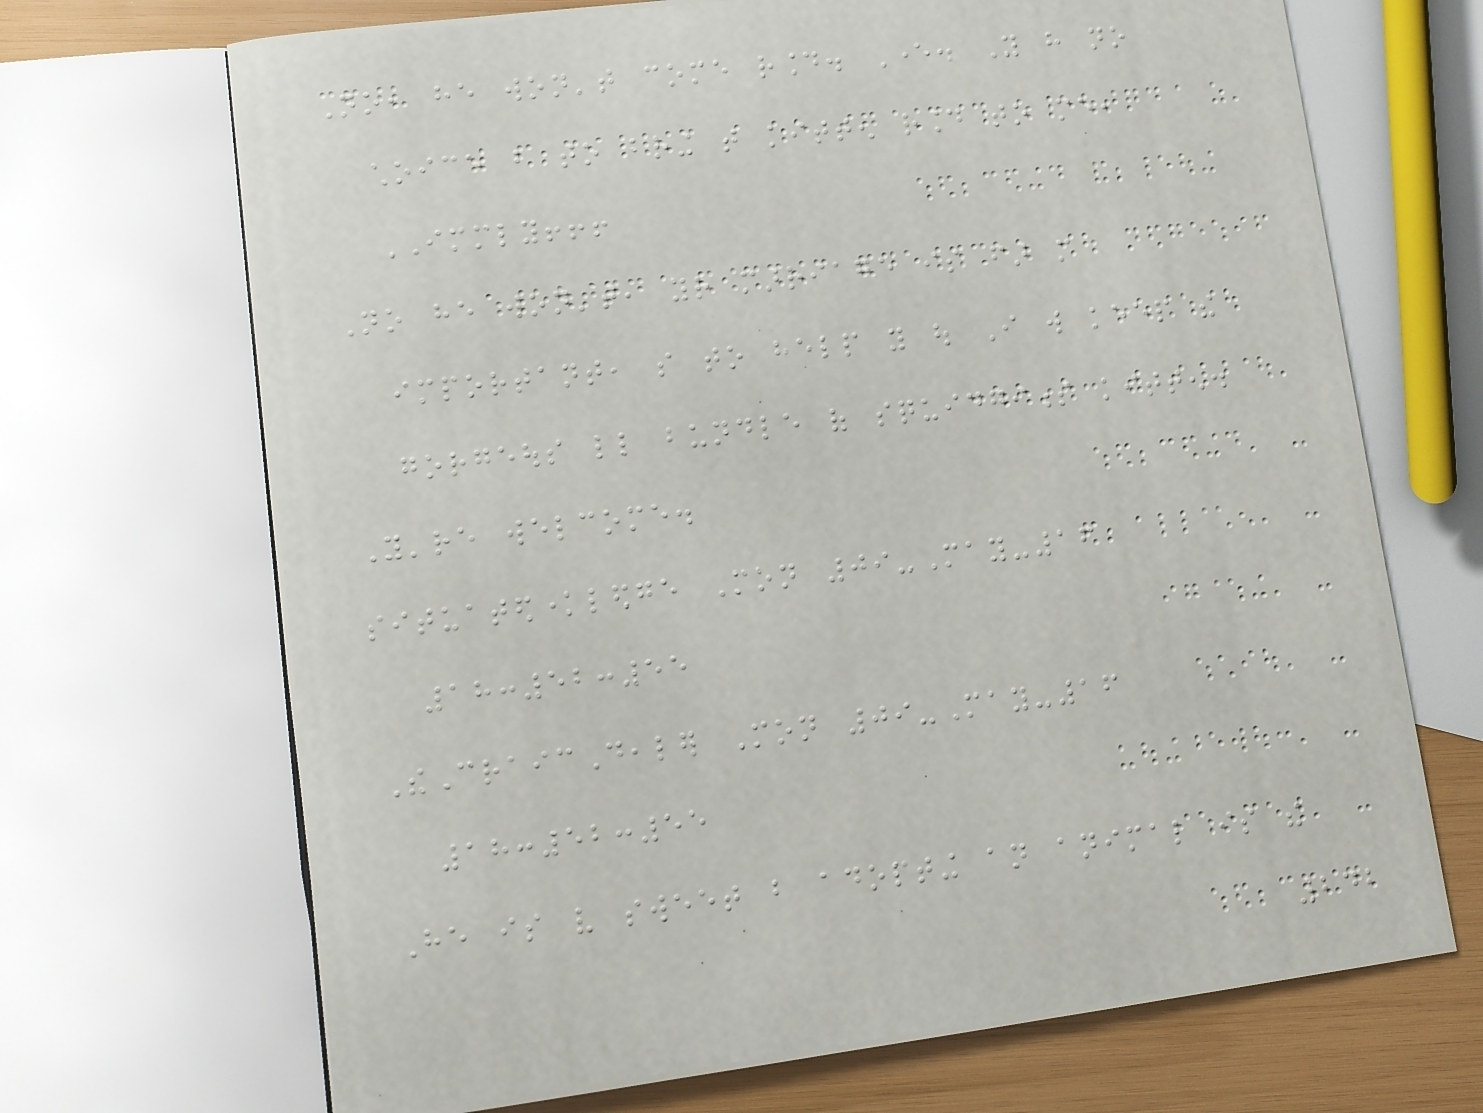No, he won't come round. Ever. You have no
choice but to bring that kitten round to me,
IMMEDIATELY!!!
No he won't, your marriage is far more
important, so to help you out I will keep the
gorgeous little bundle of squidginess kitten.
You're welcome.
situatedknowledge Mon 09-May-16
18:52:55
TheCraicDealer Mon 09-May-16
18:52:55
He is very sweet but adopting an animal is the
242
